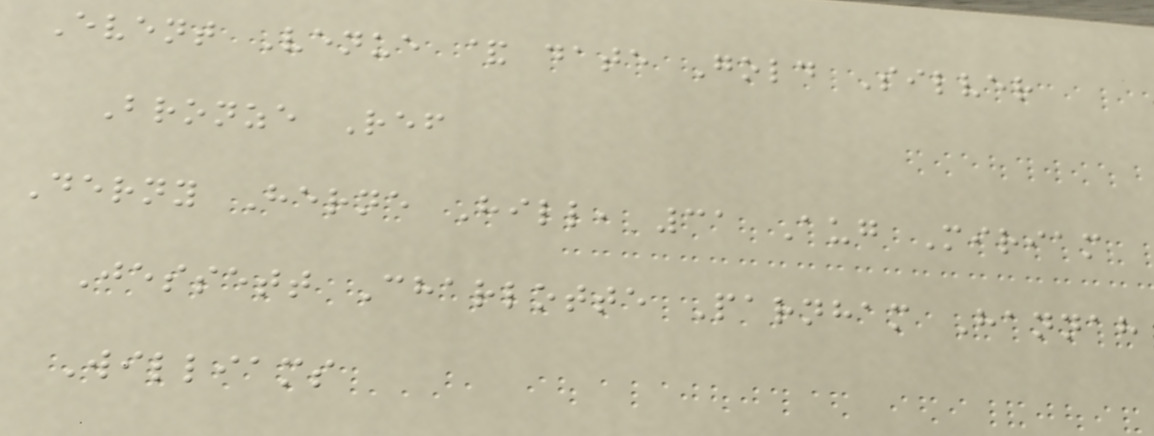Event Venue & date Gold Silver
Bronze Ref
Derny Herne Hill, 31 Aug Miriam
Jessett Charlotte Parnham Hannah
Williams
